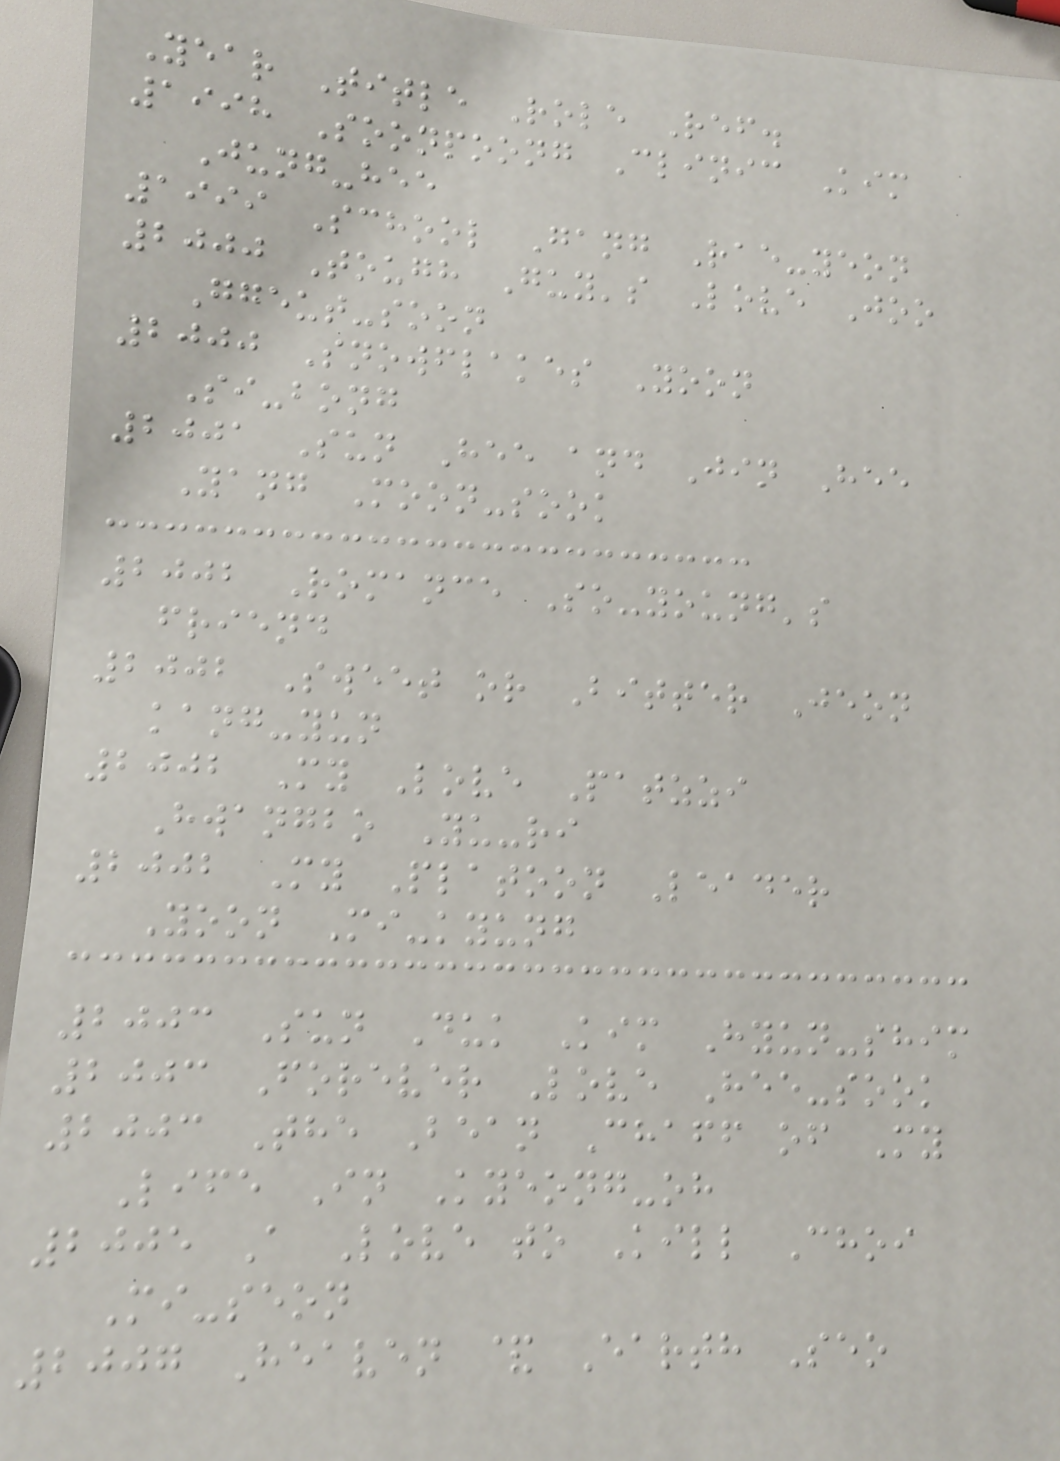Year Title Role Ref.
1998 Soonpoong Clinic Kim
Jung-hee
1999 School Gang Rae-yeon
2000 Tough Guy's Love Joo
Ggeut-soon
2000 Snowflakes Yoon
Si-bong
2001 Sun Hee and Jin Hee
Yang Moon-sook
2002 Romance So-young's
friend
2002 Sweet or Bitter Jeon
kang-yun
2002 My Love Patzzi
Hwangbo Yu-ri
2002 My Platoon Leader
Yoon Mi-kyung
2003 Sun Duk Kim Hyun-shim
2003 Forever Love Hee-sook
2003 The Bean Chaff of My
Life In Kyeong-oh
2005 A Love to Kill Choi
Mi-seon
2007 Heaven & Earth Seo
